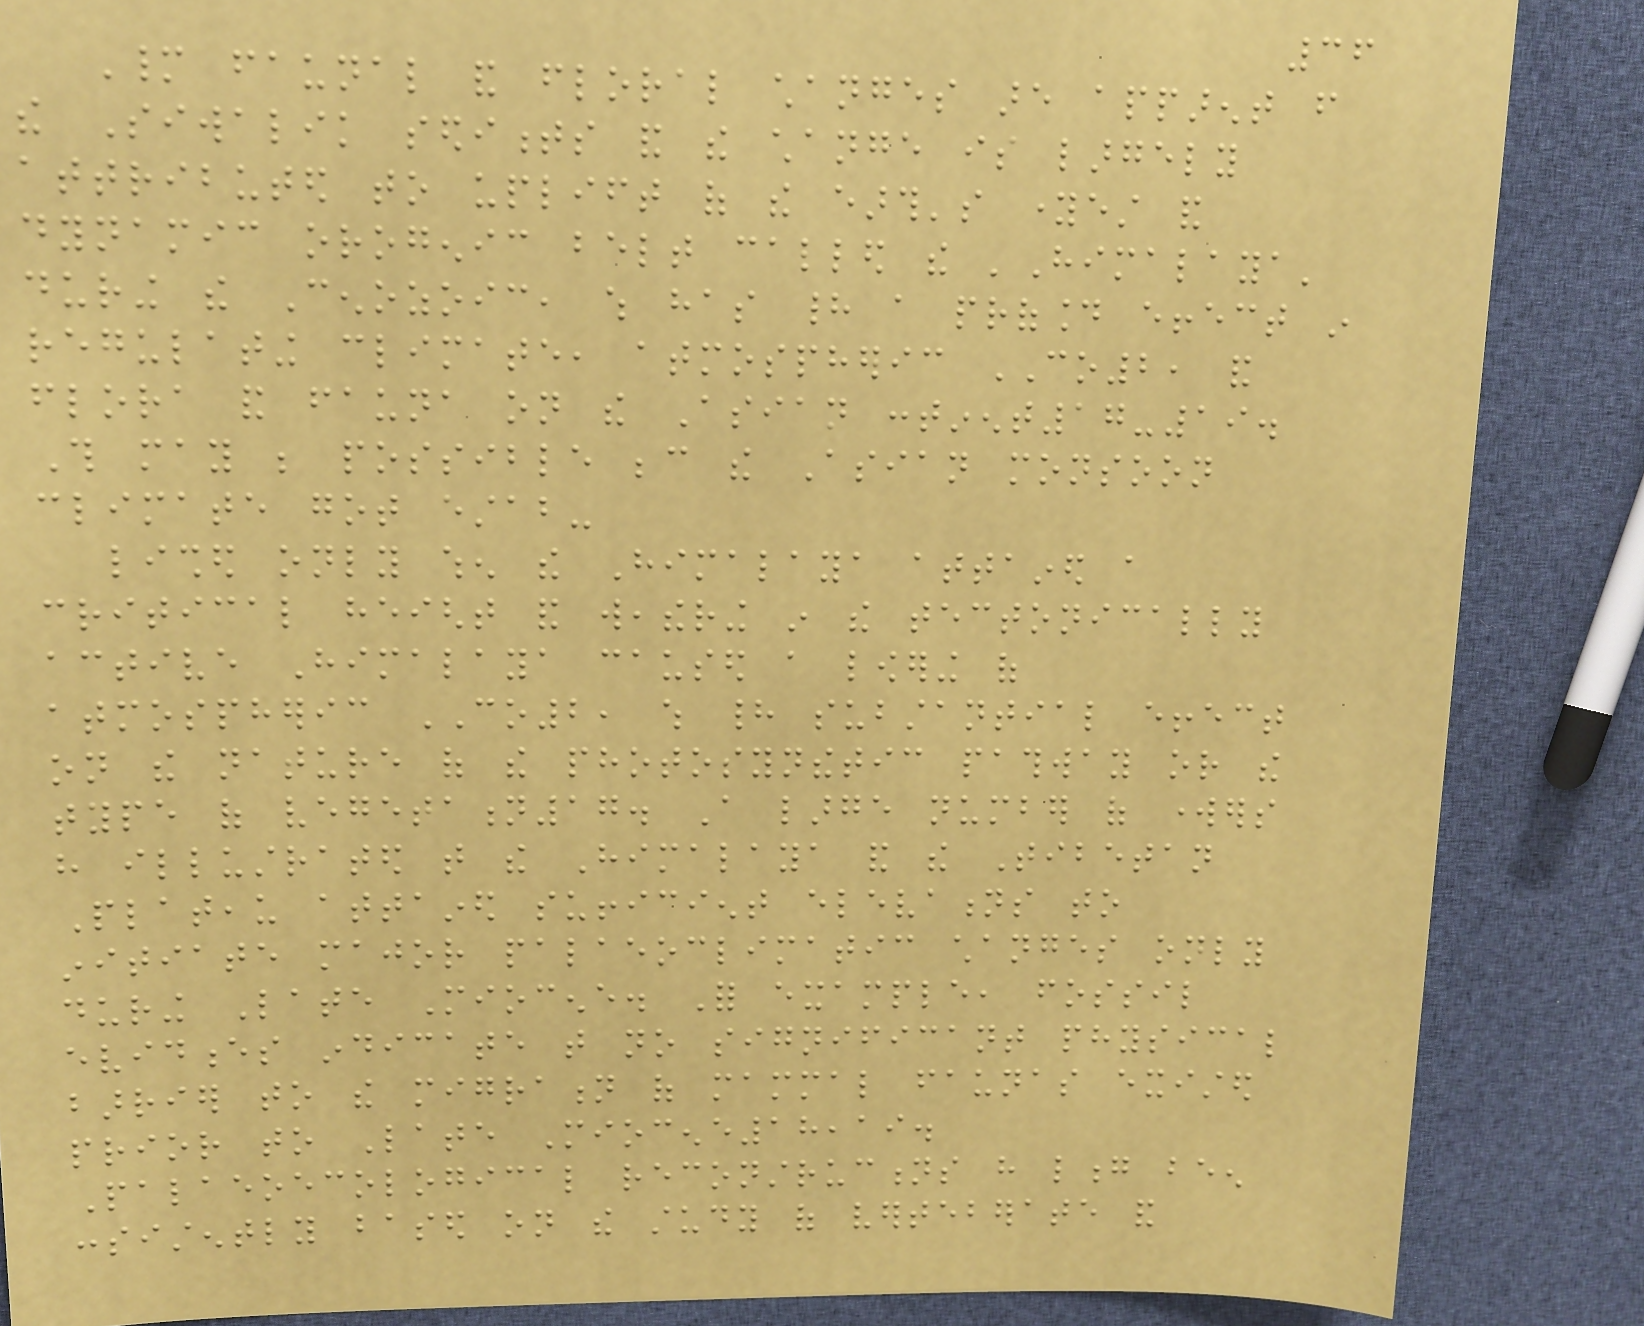36
Many faunal and floral changes are apparent from
the Siwalik sediments and the change is largely
attributed to uplift of the earth's youngest and
dynamic orogenic belt called the 'Himalaya'
during the Cenozoic, which has had a profound effect in
regulating climate, atmospheric CO2, and
flora and fauna on the Asian continent17-19.
This may be possible because the Asian monsoon
climate got estab-
lished only when the Himalaya attained a
critical height and weathering in the tectonically
active Himalaya caused a lowering of
atmospheric CO2, which had substantial effect
on the nature of the photosynthetic pathway or the
type of vegetation17. A large number of workers
have illustrated that the Himalaya and the Tibetan
Plateau attained sufficient elevations to
initiate major palaeoclimatic changes only
during Late Miocene. For example, fossil
evidences indicate that no significant physical
barrier to the migration of mammal faunas existed
prior to Late Miocene18,19.
Palaeoecological reconstructions have long been
consistently based on the study of verteberate and
